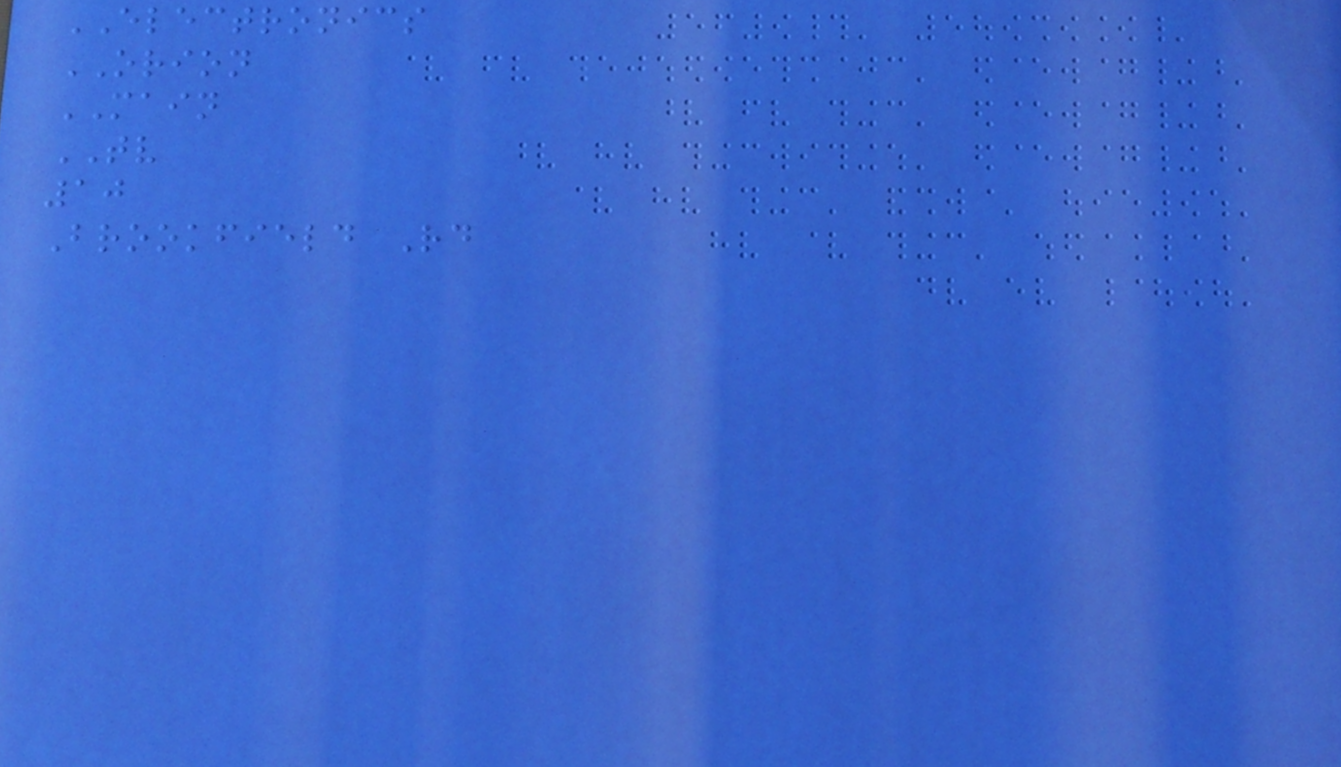ELECTRONICS
ORION
MAIN
TV
10
Brookfield Rd
